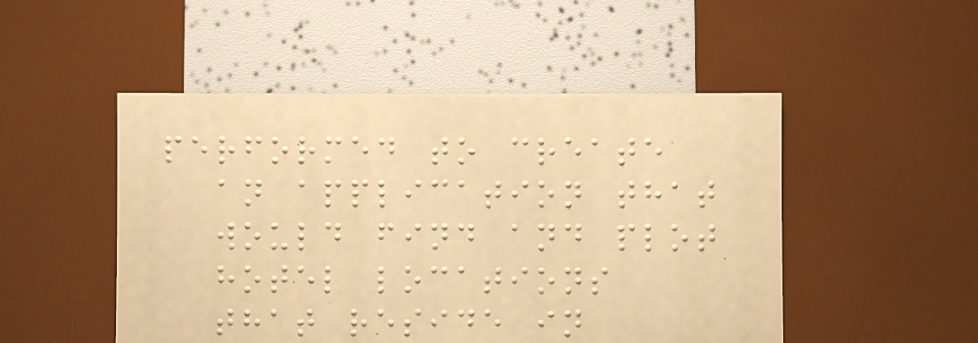performed to create
an application that
would find and plot
hotel locations
that reside in
